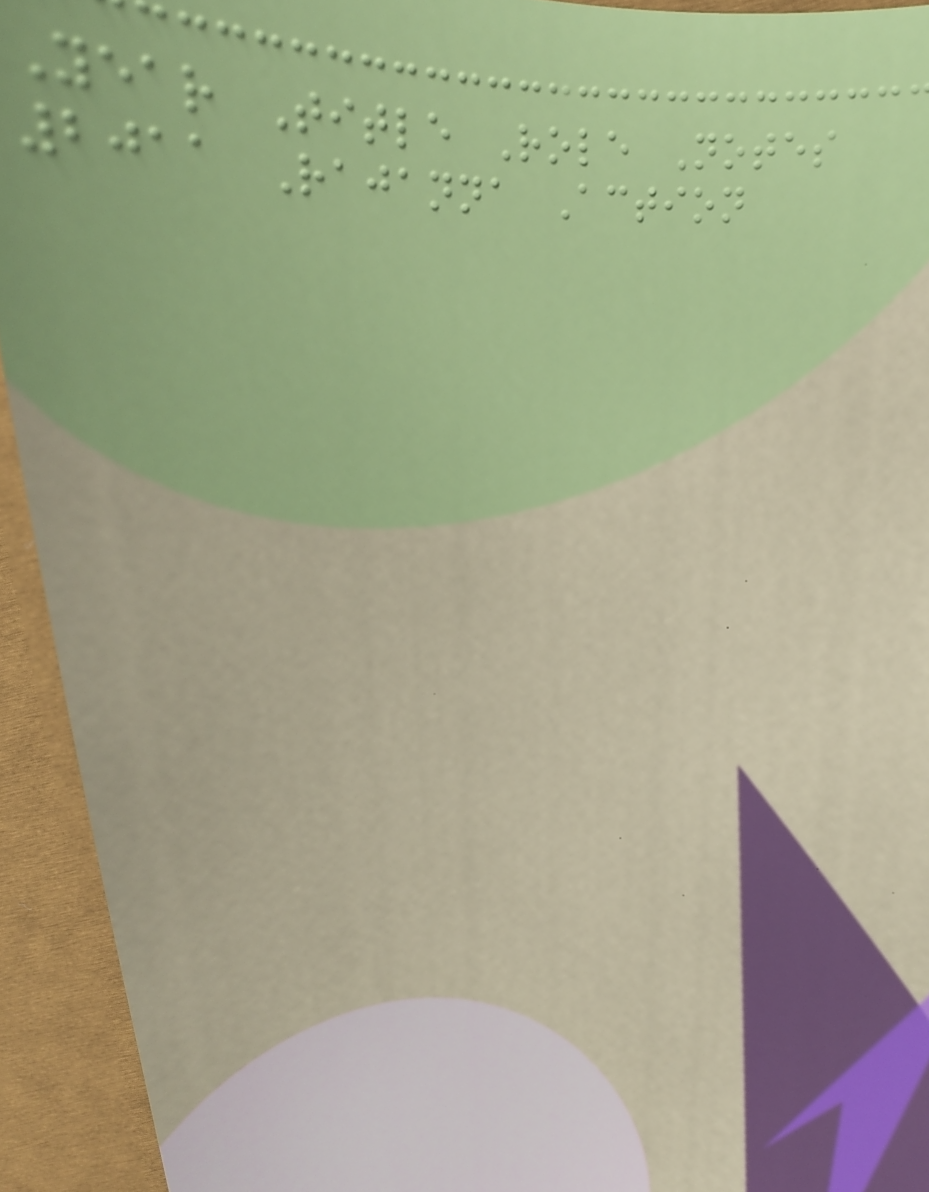Year Title Role Notes
2011 Rajanna Action
